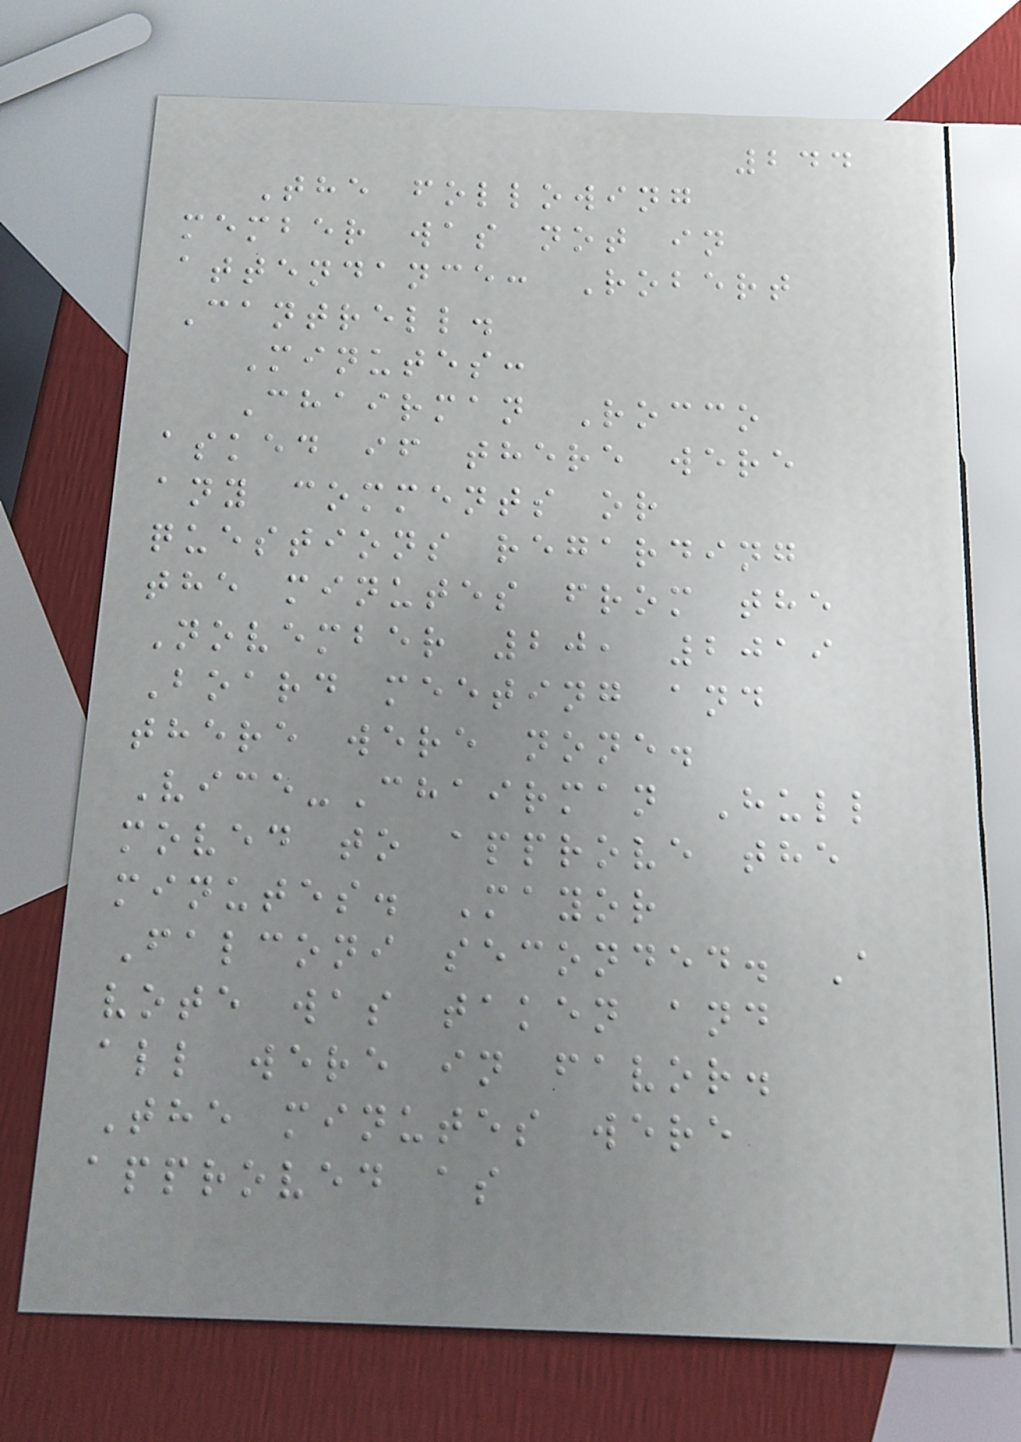244
The following
member was not in
attendance: Robert
Cantrell.
Minutes:
Chairman Rocco
asked if there were
any comments or
questions regarding
the minutes from the
November 20, 2019
Board meeting and
there were none.
Vice-Chairman Hull
moved to approve the
minutes. Mayor
Falconi seconded. A
vote was taken and
all were in favor.
The minutes were
approved as
